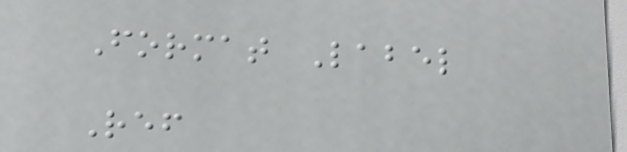Format Label
Ref
